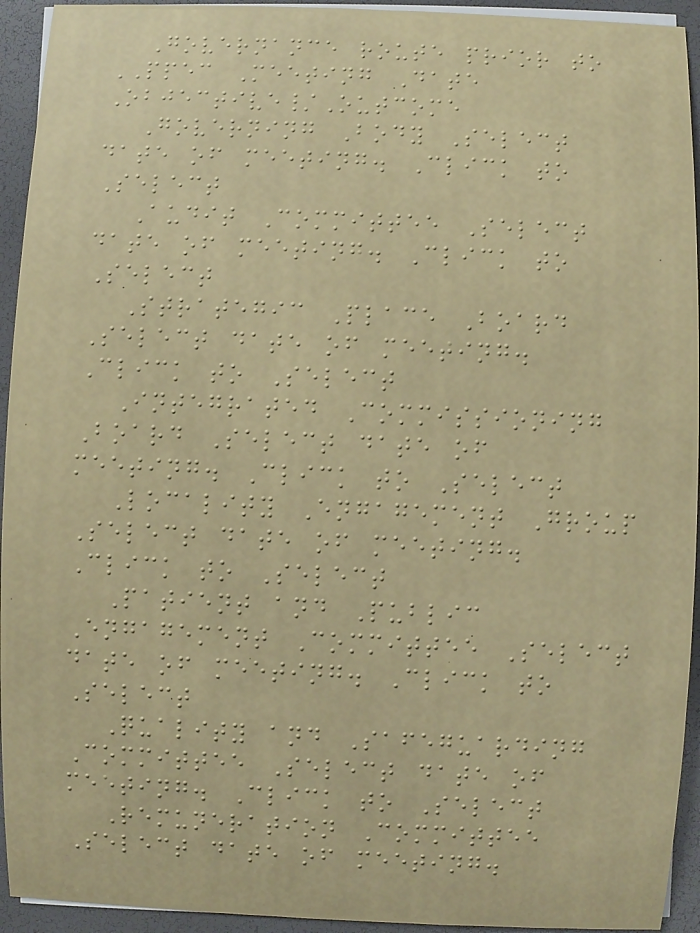Governance route prior to
PPEC Meeting Date
Objective/Outcome
Governing Body Select
date of meeting. Click to
Select
Audit Committee Select
date of meeting. Click to
Select
Strategic Place Board
Select date of meeting.
Click to Select
Integrated Commissioning
Board Select date of
meeting. Click to Select
Locality Engagement Group
Select date of meeting.
Click to Select
Patient and Public
Engagement Committee Select
date of meeting. Click to
Select
Quality and Safeguarding
Committee Select date of
meeting. Click to Select
Remuneration Committee
Select date of meeting.
